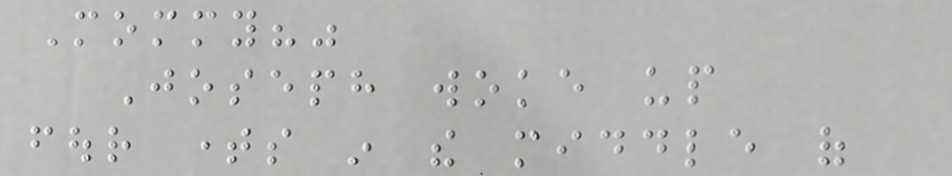Mommy?"
Joseph woke up
four times in the middle of
